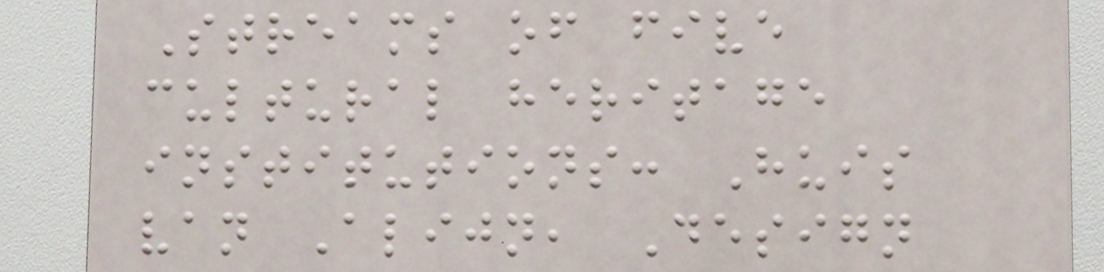Streams of five
cultural heritage
institutions: Huis
van Alijn, Design
